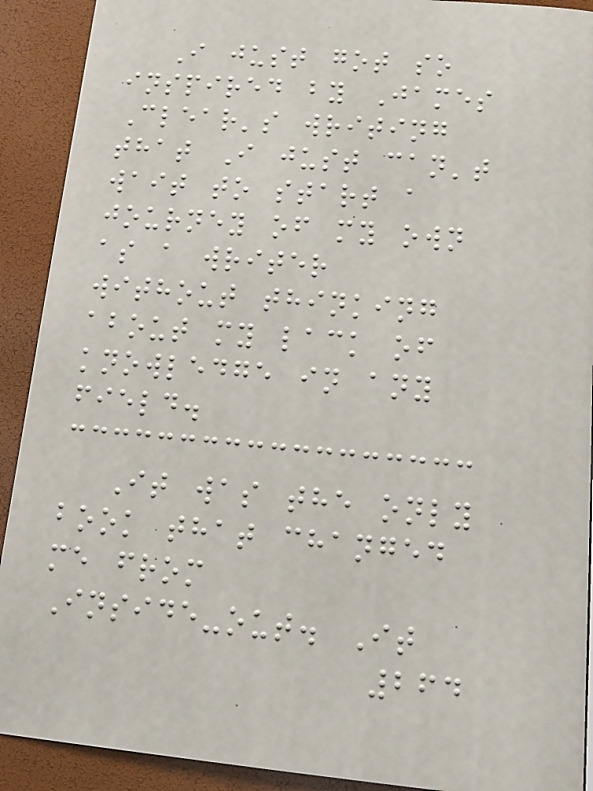I just got so
inspired by James
Clear's writing
that I just can't
wait to start a
journey of my own
as a writer
without thinking
about my lack of
knowledge in any
field.
It was the only
book that changed
me from
Inside-out. It
264
